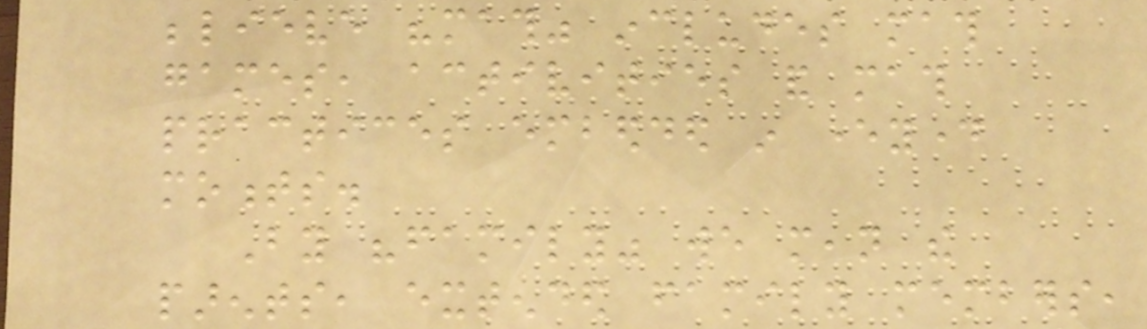believe "math" includes math
games, activities and math
practices embedded in everyday
moments.
By "family" we mean the
parents, extended family members,
